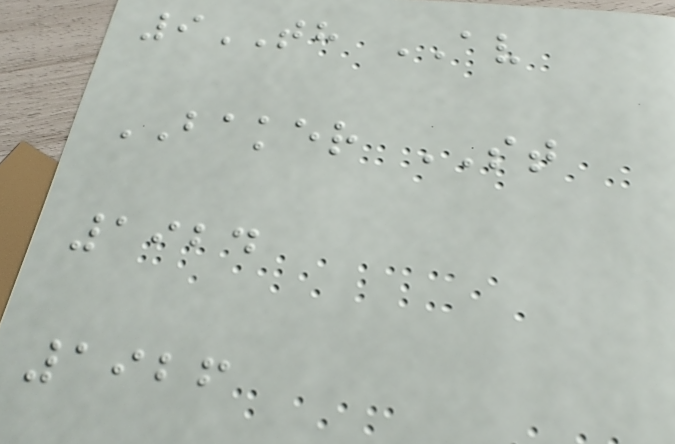9TH AV
BAKER ST
1924
1926
